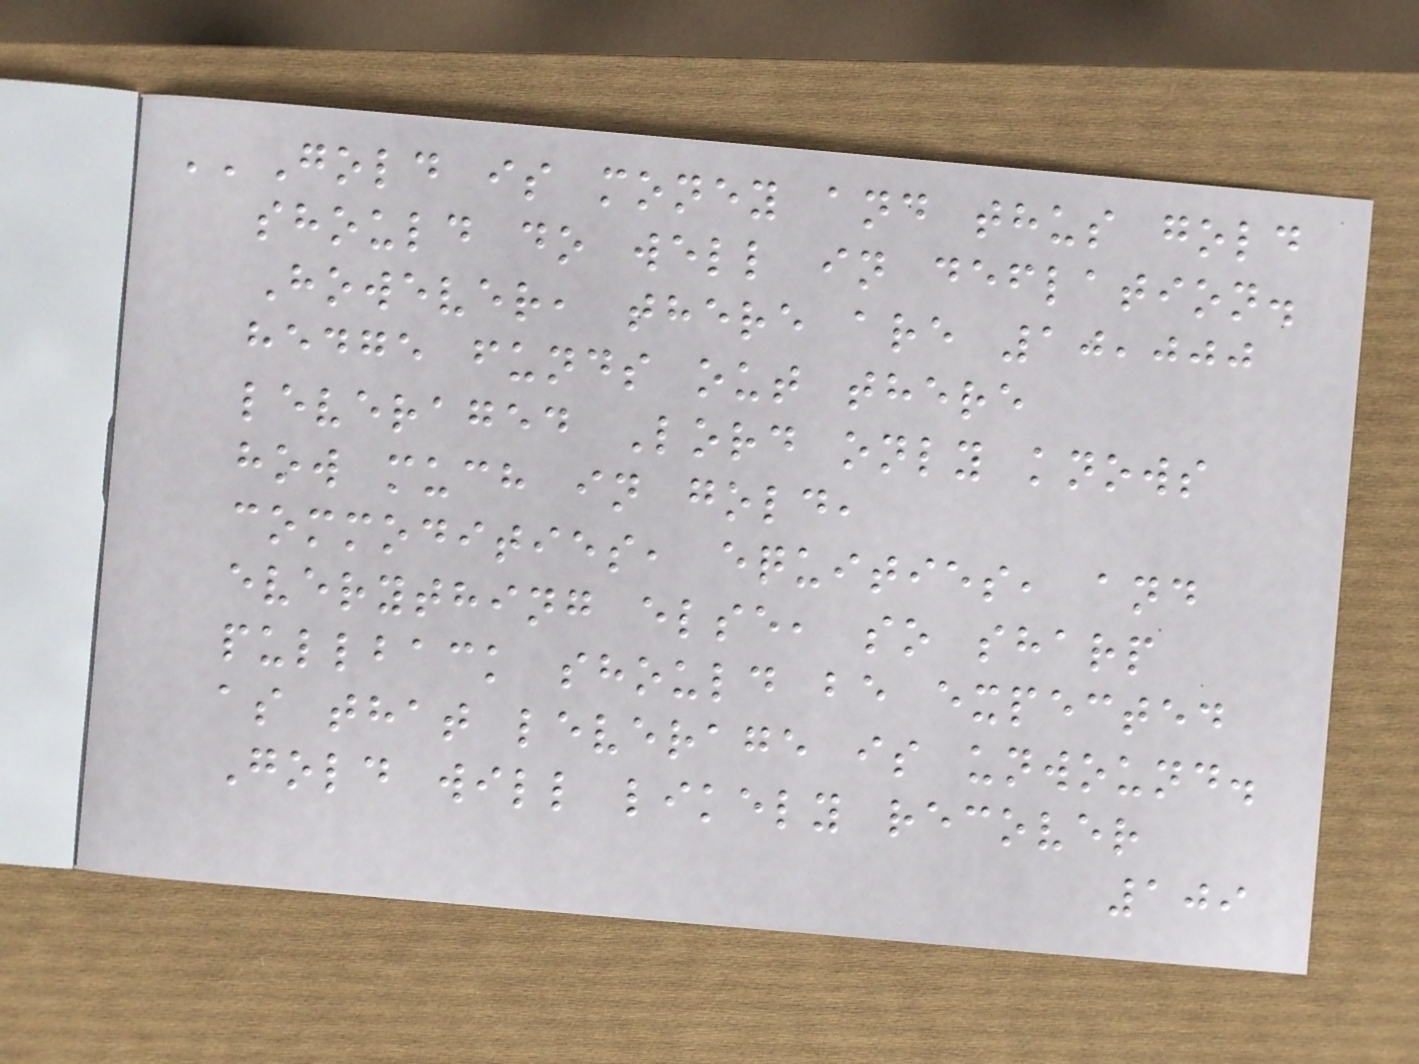''Gold is money and thus gold
should do well in deflation.
However, there are 10,000
hedge funds out there
leveraged Lord only knows
how much in gold,
commodities, equities, and
everything else, so sharp
pullback should be expected
as that leverage is unwound.
Gold will likely recover
109
